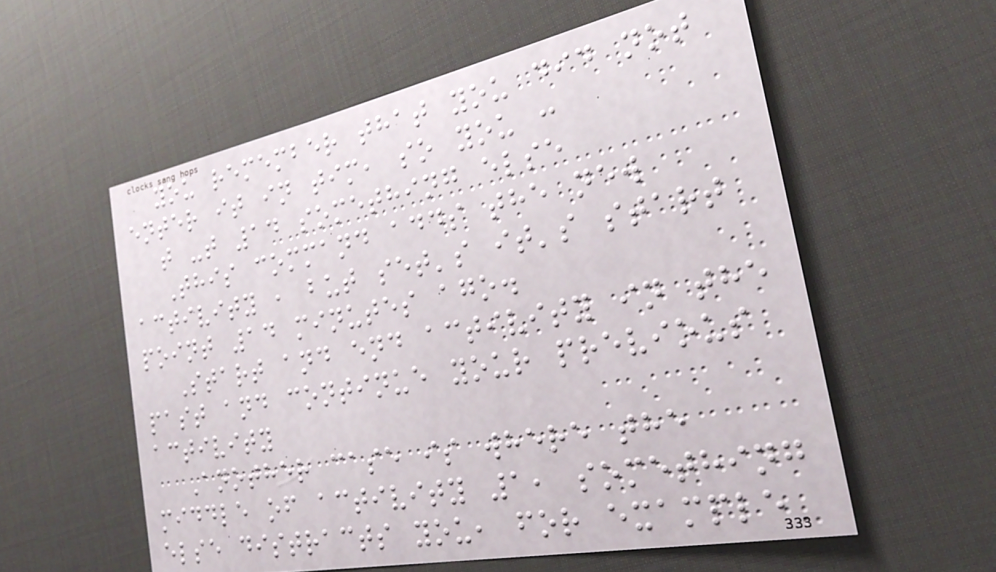you remember that you did not
enter it in tim, so you :
t -t 14 something else
This command adds the new
activity , but set's it's start
point 14 minutes ago.
Start and end activity in the
past and continue your previous
activity
Another case is where the
middle of activity 1, something
else distracts you, for example
